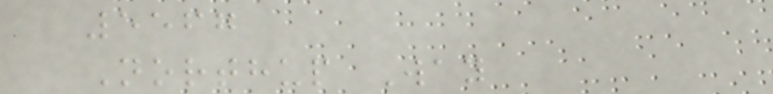5567
Northup Way
